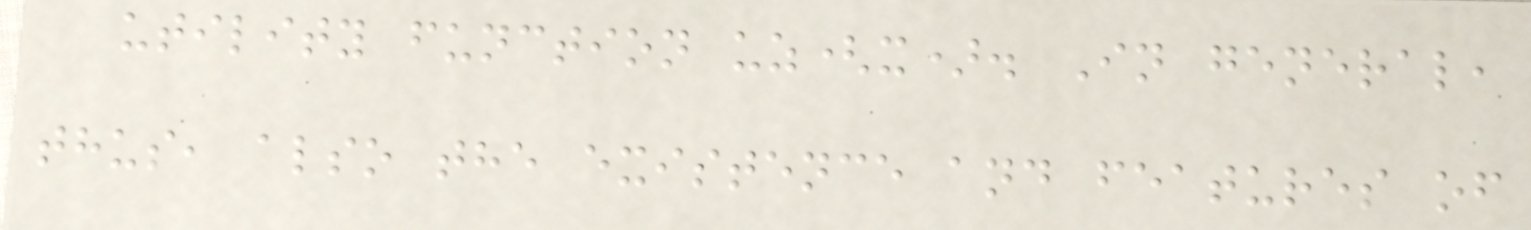utility function uz(x). In general,
thus, also the existence and features of
